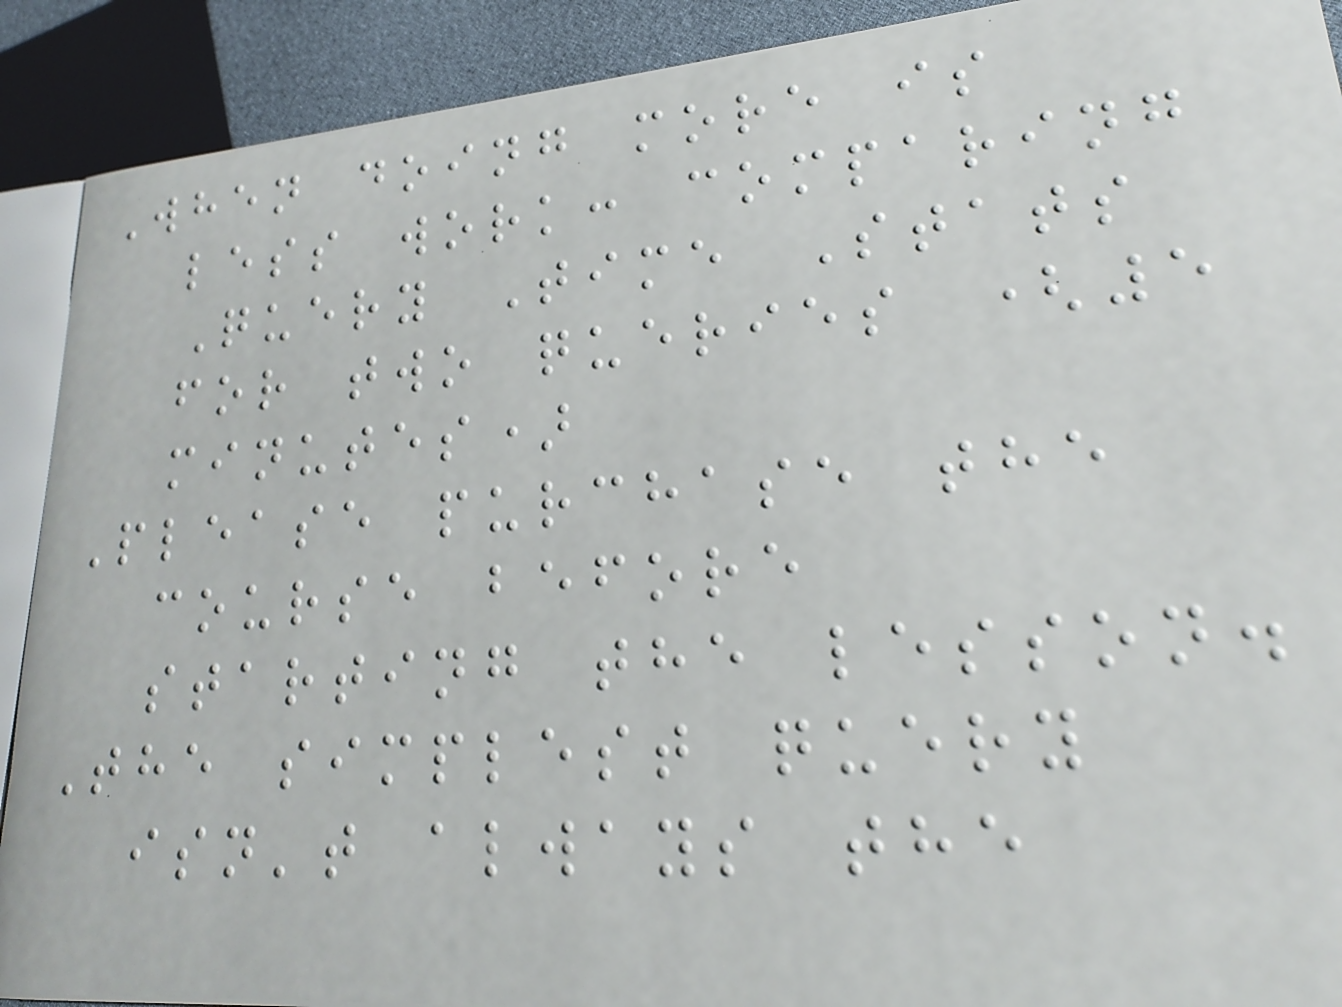When doing more is
less work: comparing
Query Time Stats
for two queries (5
minutes)
Please purchase the
course before
starting the lesson.
The simplest query
isn't always the
